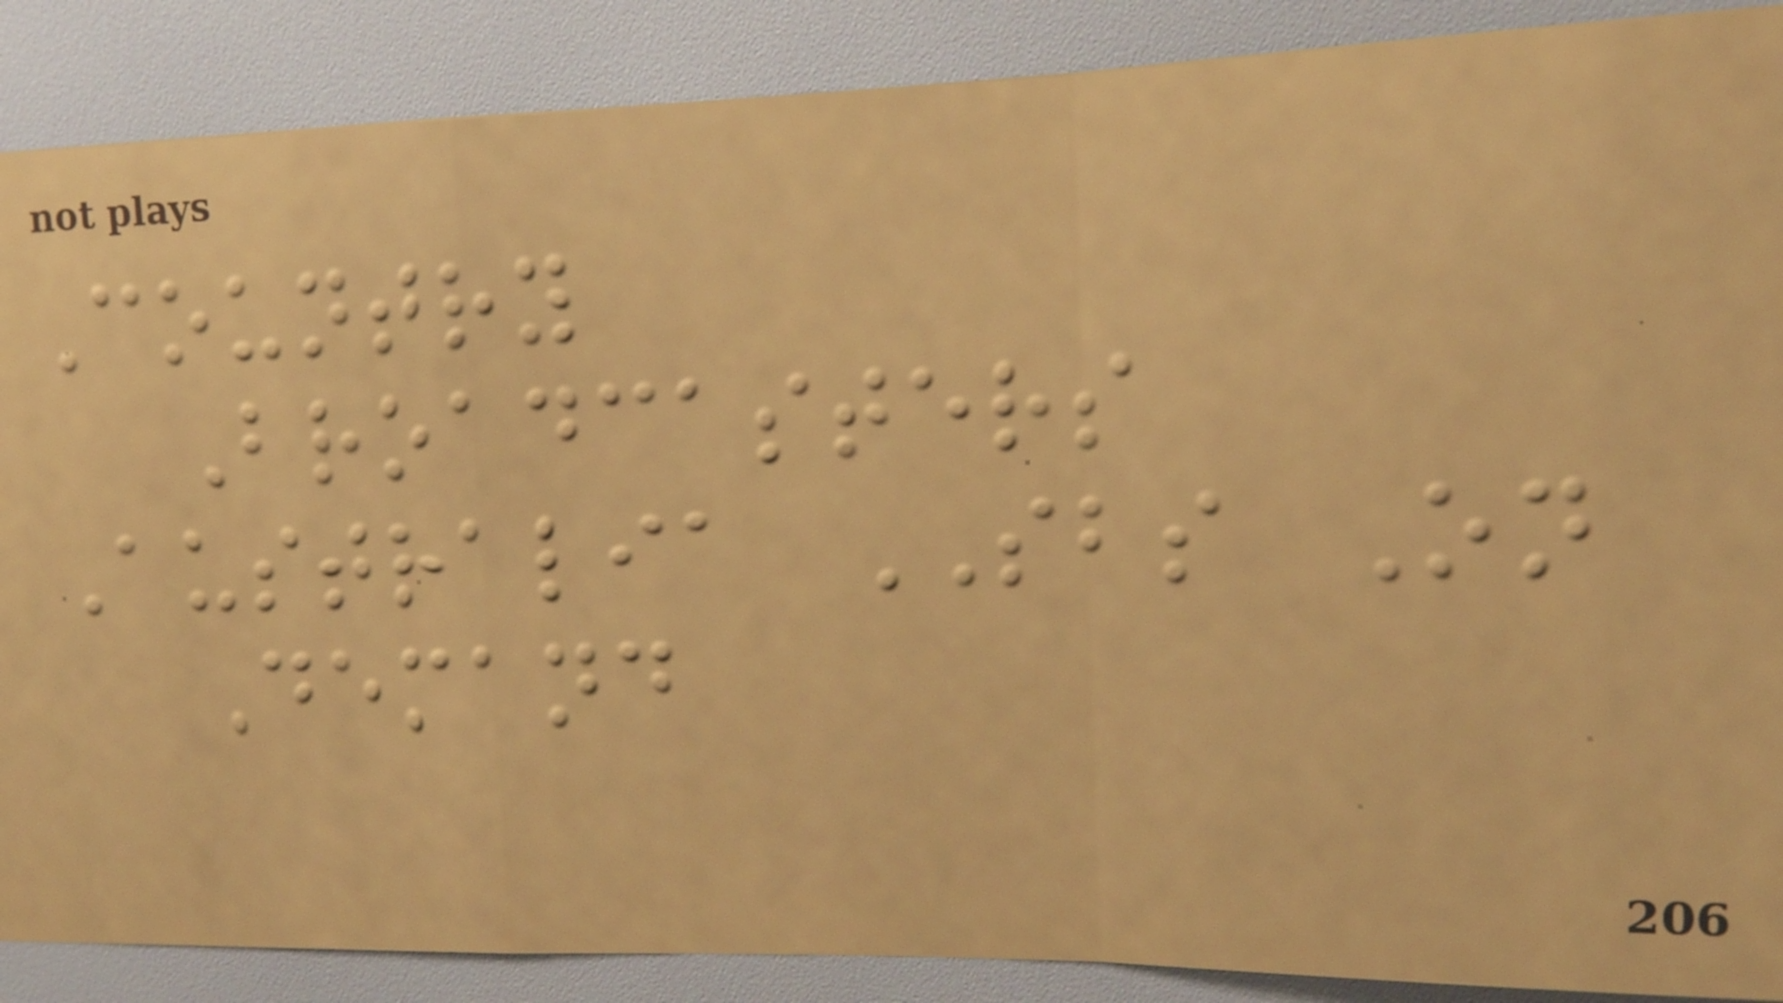Country
Broadcasters
Australia SBS On
Demand
